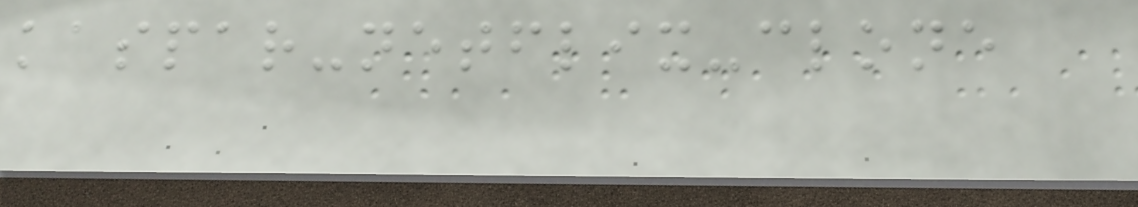kaspar-netflix-clone
